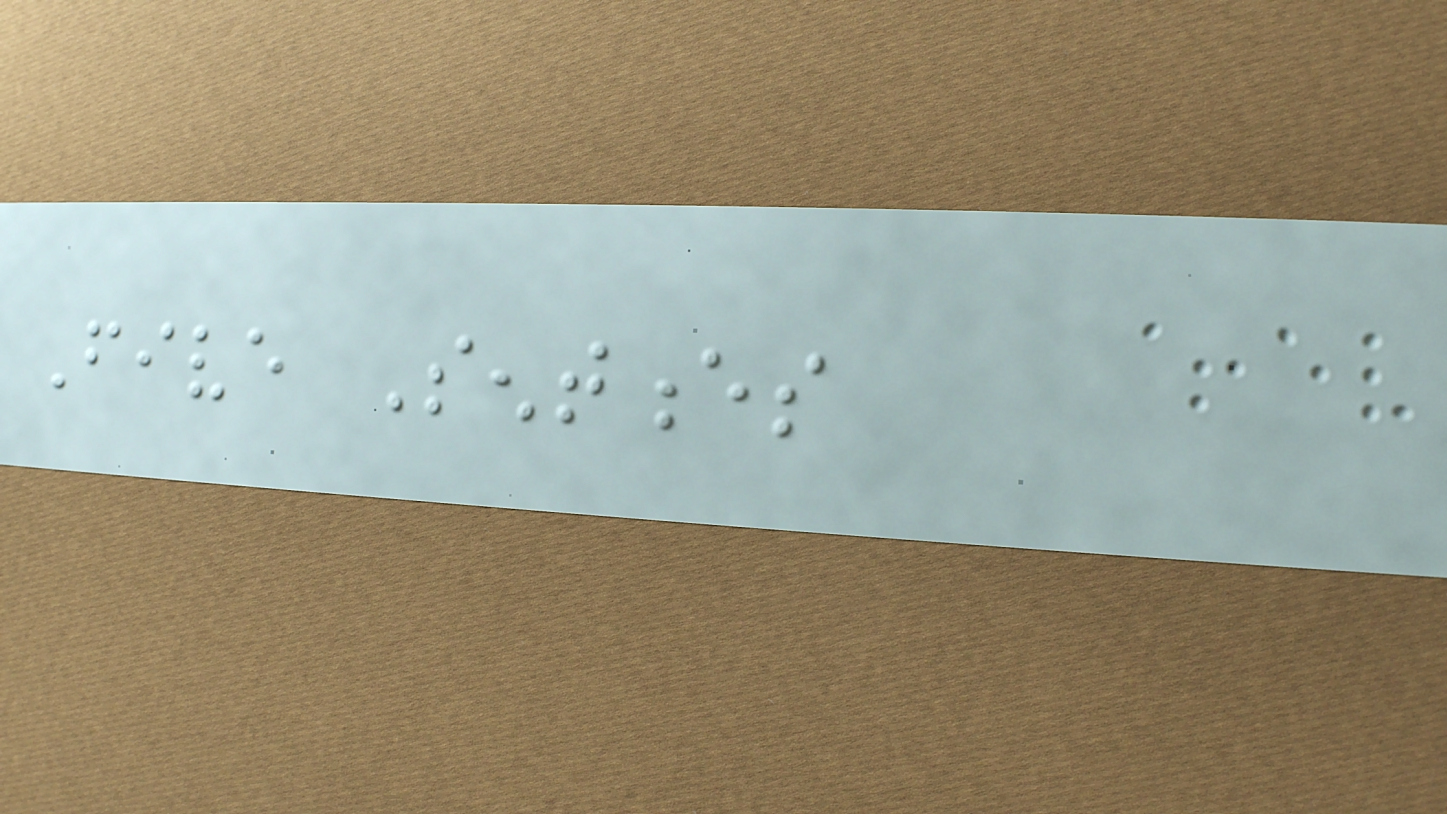Five Sentences
